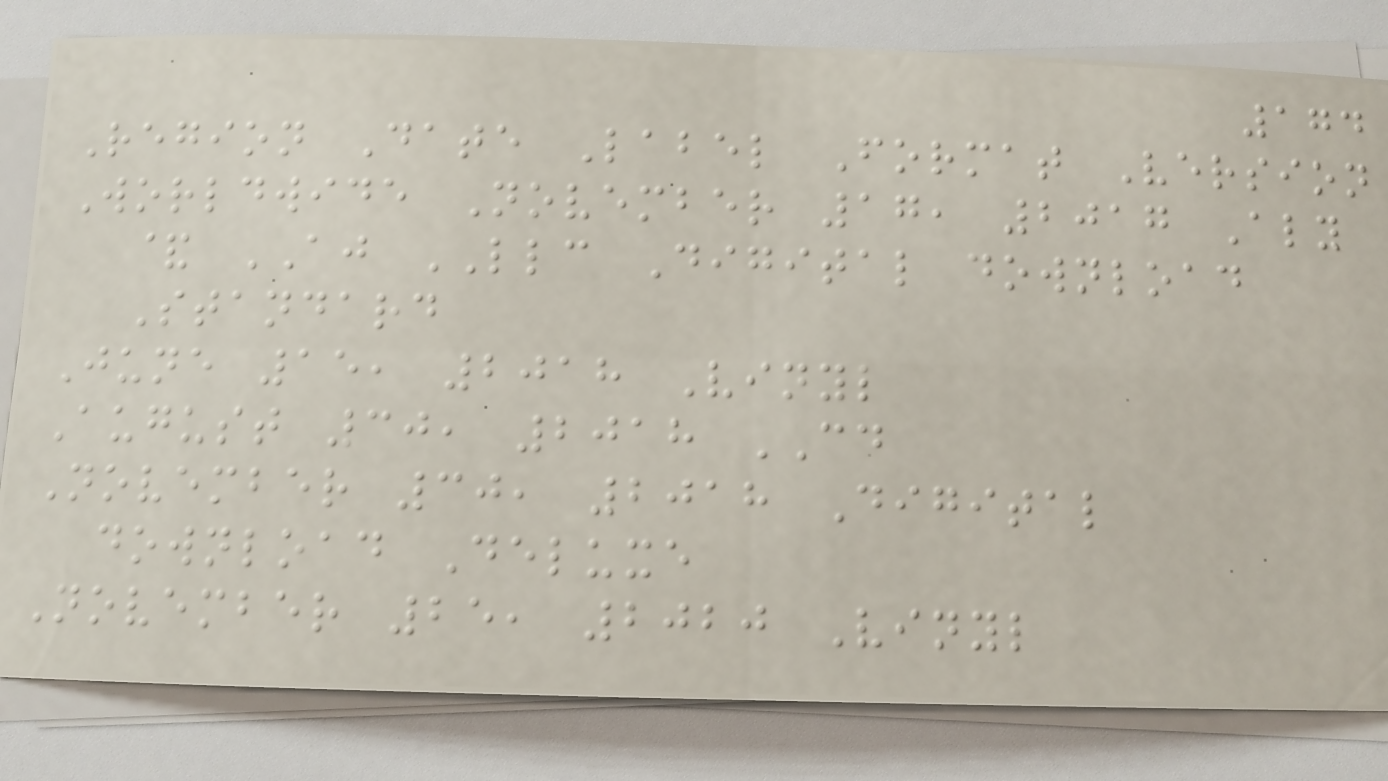174
Region Date Label Format Version
Worldwide November 17, 2017 Aly
& AJ LLC Digital download
Standard
June 15, 2018 Vinyl
August 30, 2018 CD
November 30, 2018 Digital
download Deluxe
November 25, 2020 Vinyl
